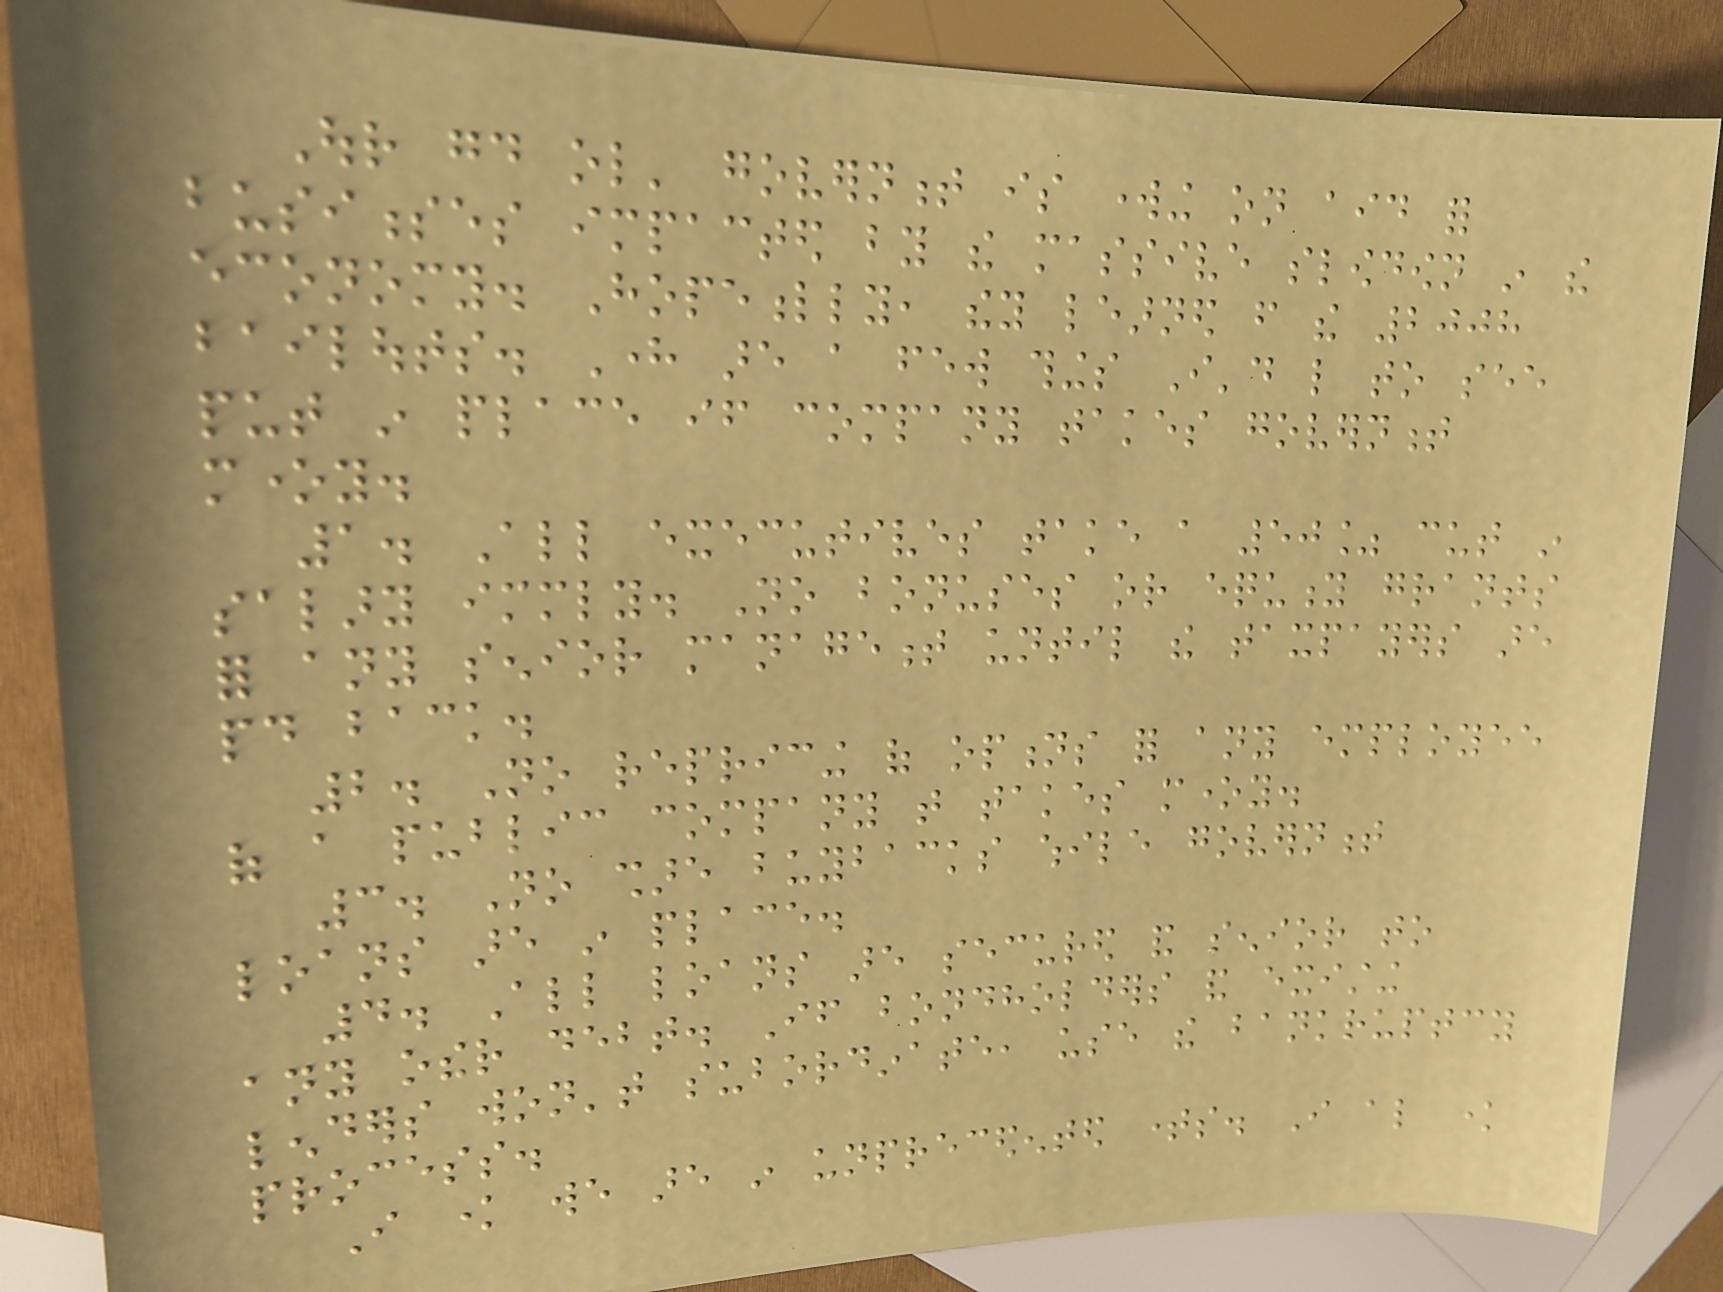Our good ol' government is working on aid for
businesses impacted by the massive slowdown in the
economy. Hopefully, they learned from the 2008
bailouts. Here are a few things I'd like to see
put in place if company takes government
money.
1. All executives take a 50% cut in
salary immediately. No bonuses or equity grants
for any senior management until the taxpayers are
paid back.
2. No repricing of options for any employee
of a public company that takes money.
3. No share buybacks while government
loans are in place.
4. All loans are secured and senior to
any other debt. If bondholders and existing
lenders won't subordinate, use the bankruptcy
process.
I know we are in unprecedented times. I also know
